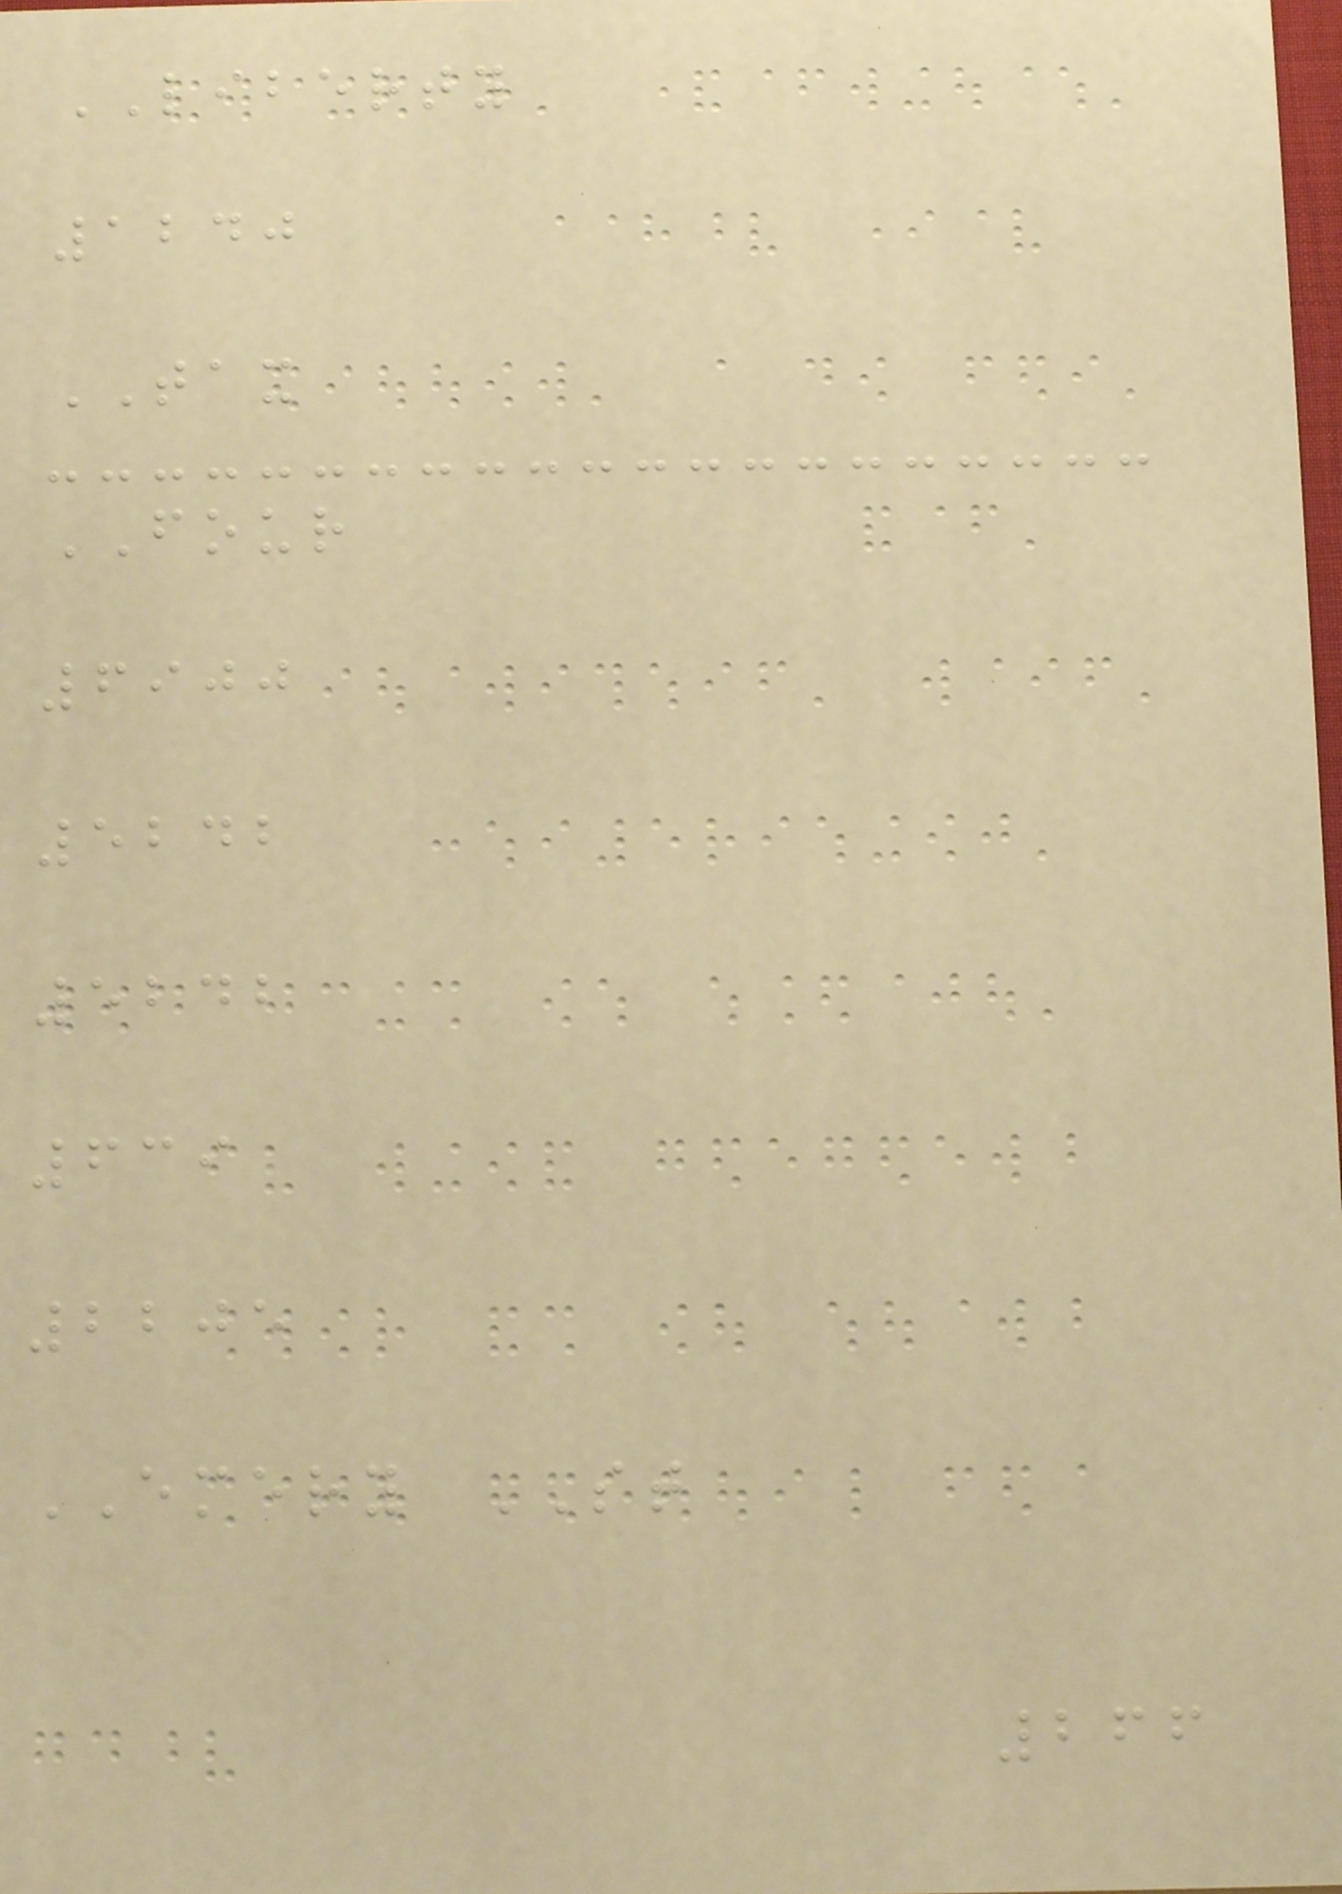LIBERTY
1240
TAX
FOUR
6900
5242
5242
639
2205
EMERY ST
266
